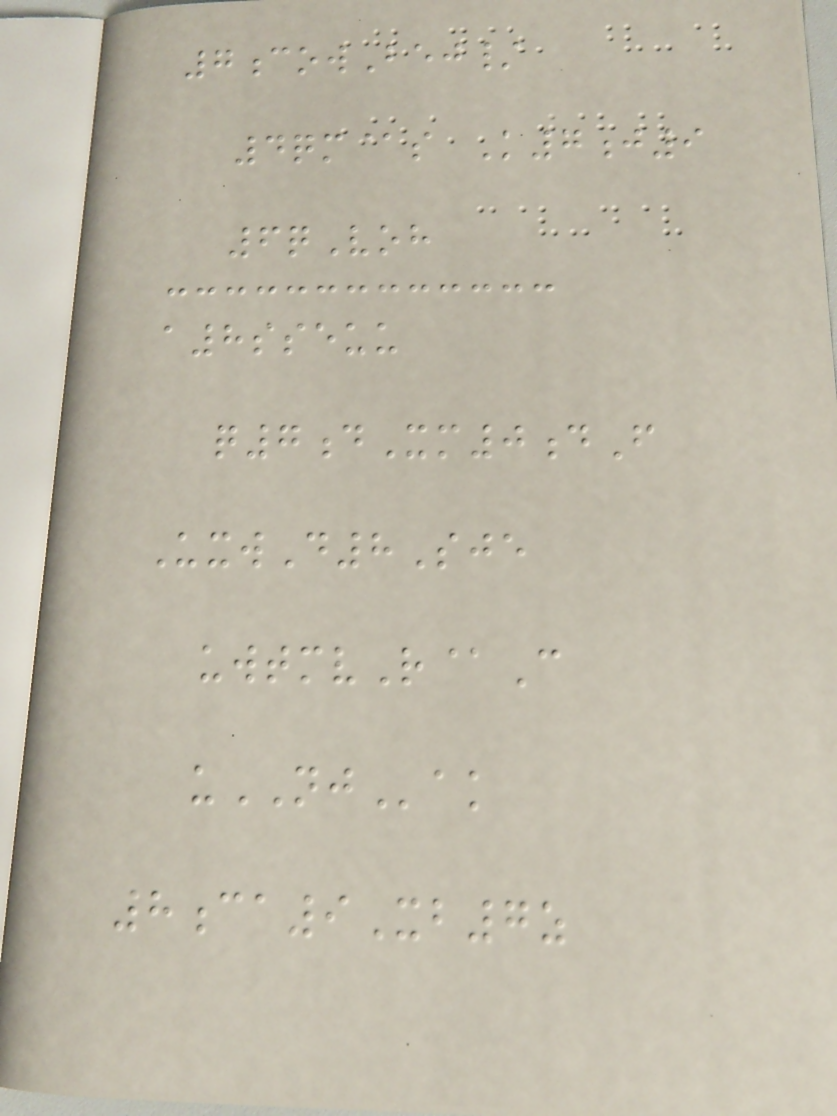7cowBej/
4qm@s K7j9
6qVoh
a8sseuu
q7dXm0dF
UxwD8Sje
uwtmvR@C
uNJak
8ca9Xb7z
